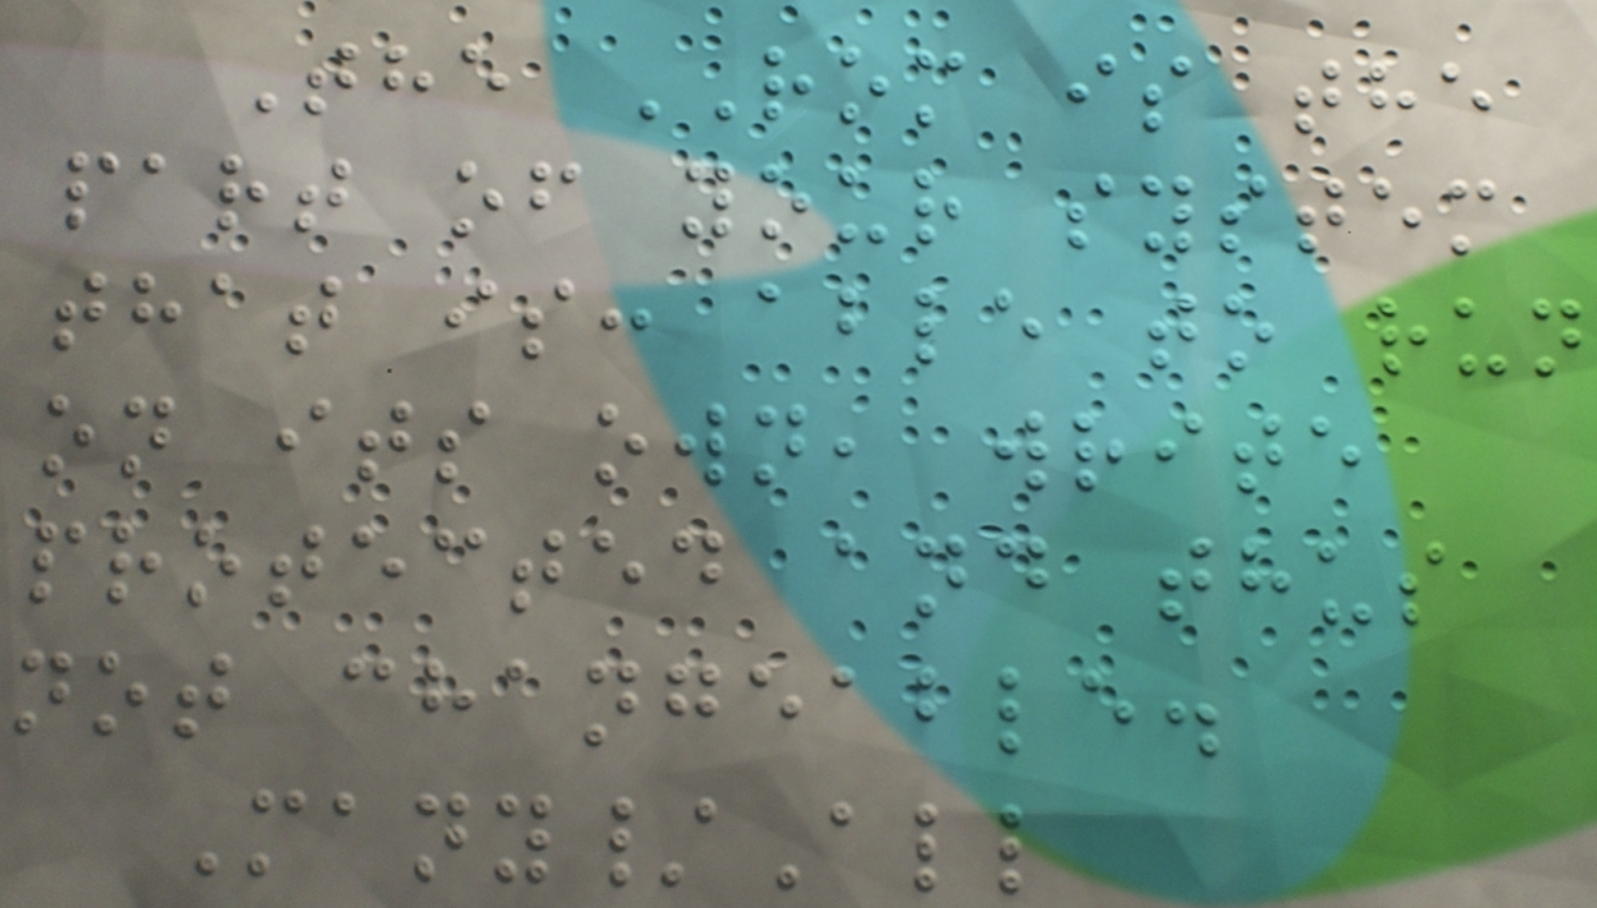The ROM is the
part of your system
that is: able to run
on its own, write
protected and thus
not changeable.
Many/All
